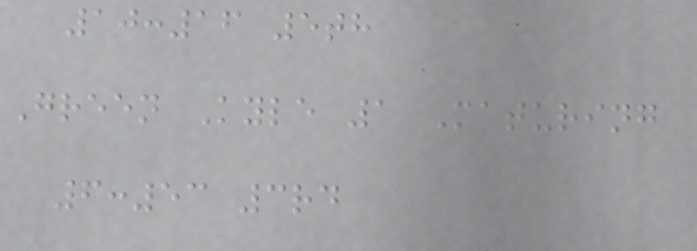10:16 5th
Green Kyle 1 Maturing
6:53 3rd
